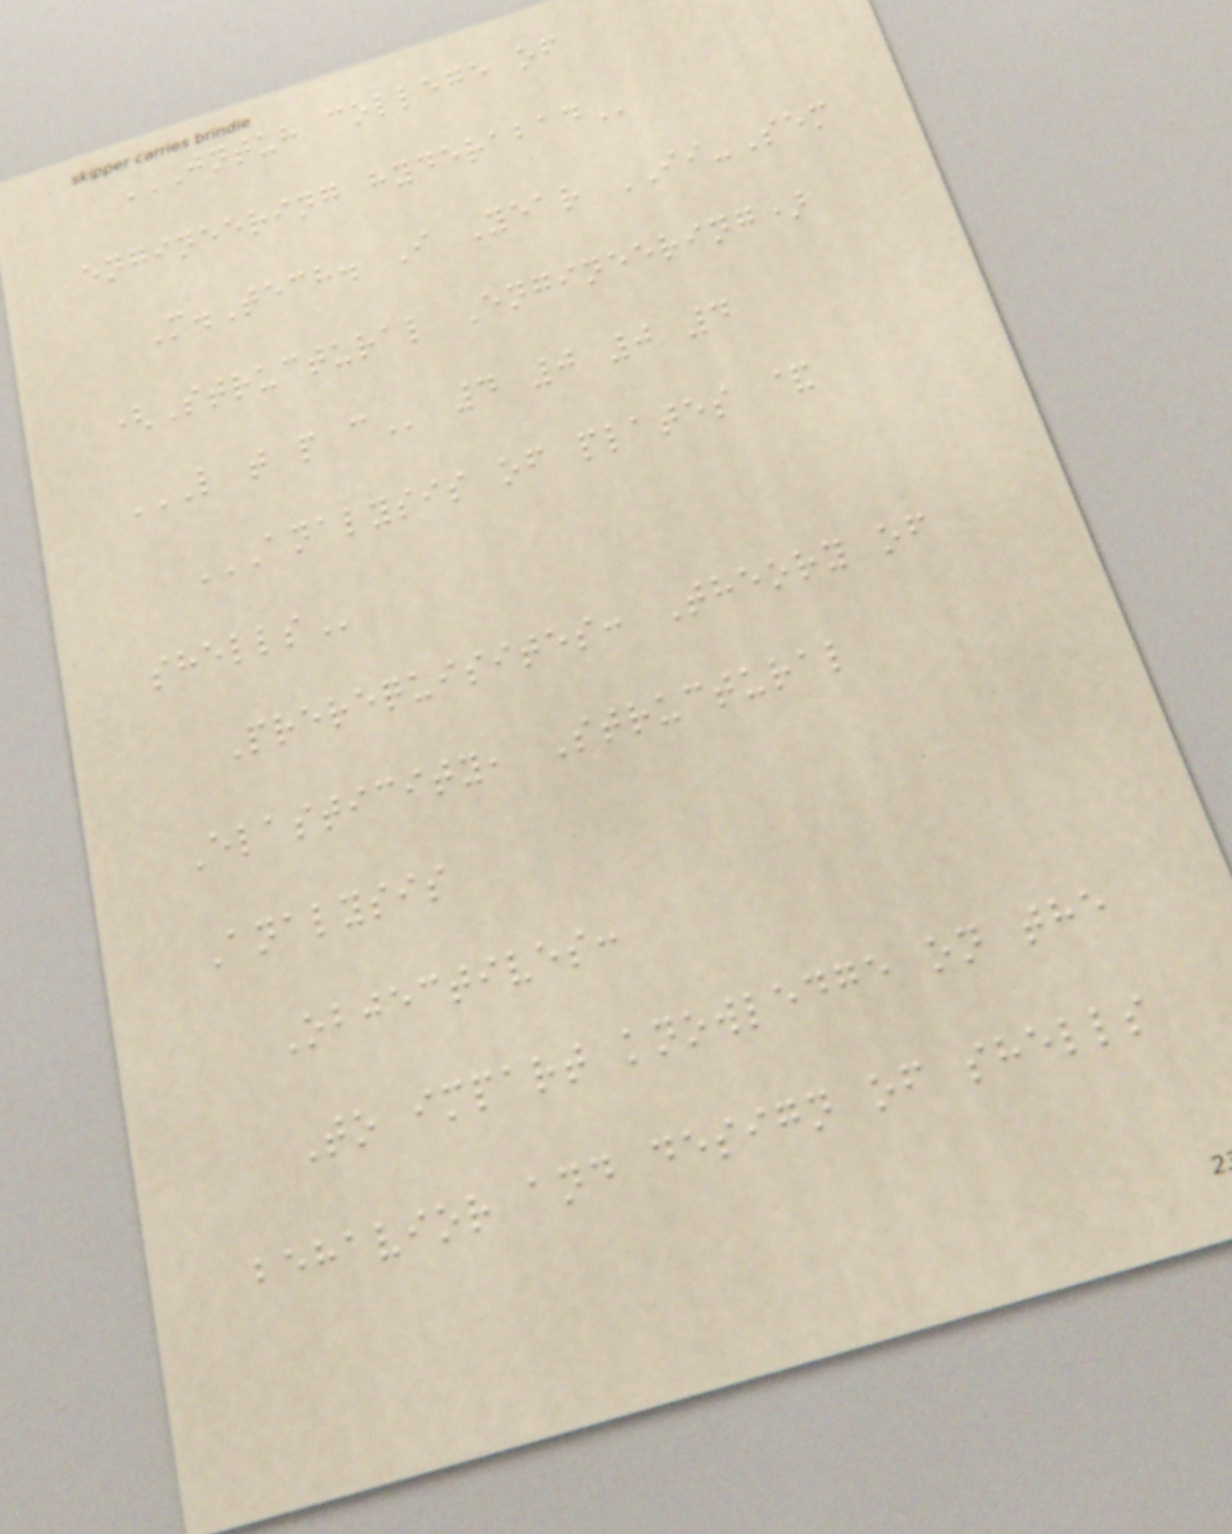JNTUH COLLEGE OF
ENGINEERING HYDERABAD
M.Tech. I Year II-Sem
(Structural Engineering)
L T P C 4 0 0 4
ANALYSIS OF PLATES &
SHELLS
Prerequisites: Theory of
Elasticity, Structural
Analysis
Objectives:
To impart knowledge on the
behavior and design of shells
